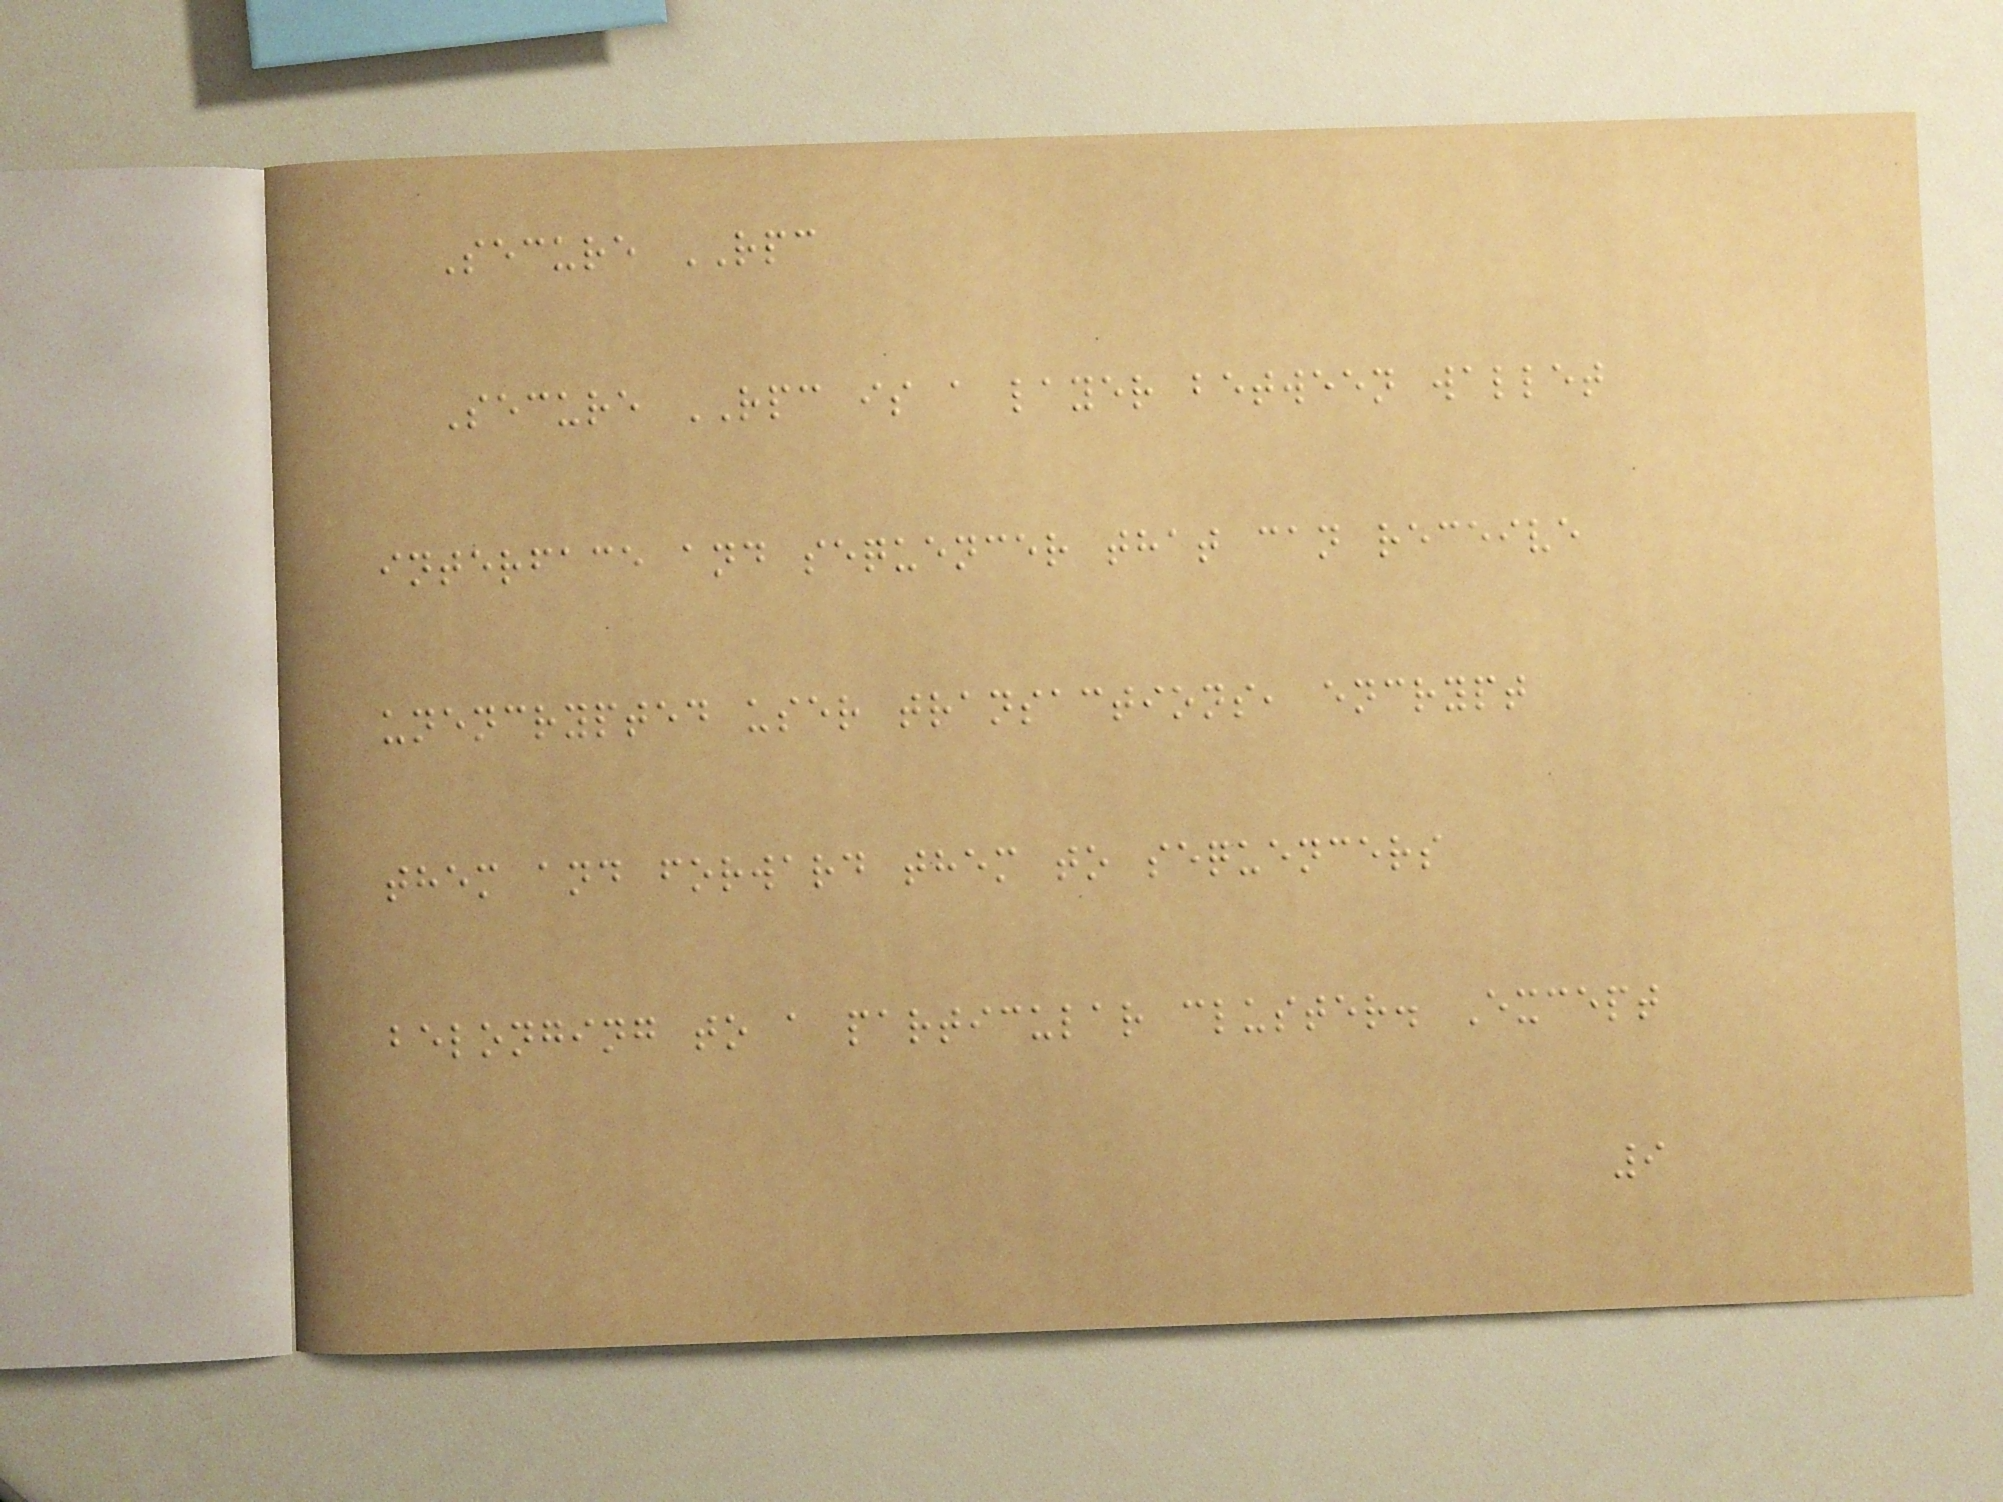Secure RPC
Secure RPC is a layer between wallet
interface and sequencer that can receive
unencrypted user transactions, encrypt
them and forward them to sequencers
belonging to a particular cluster. Except
9
